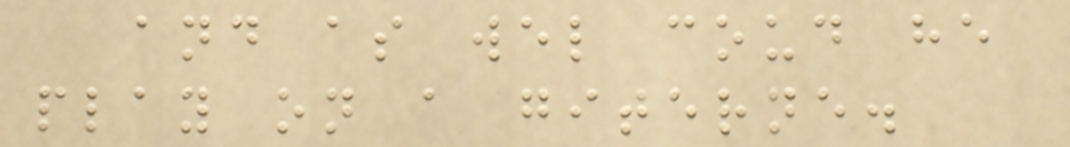and as wel coud he
play on a giterne.
